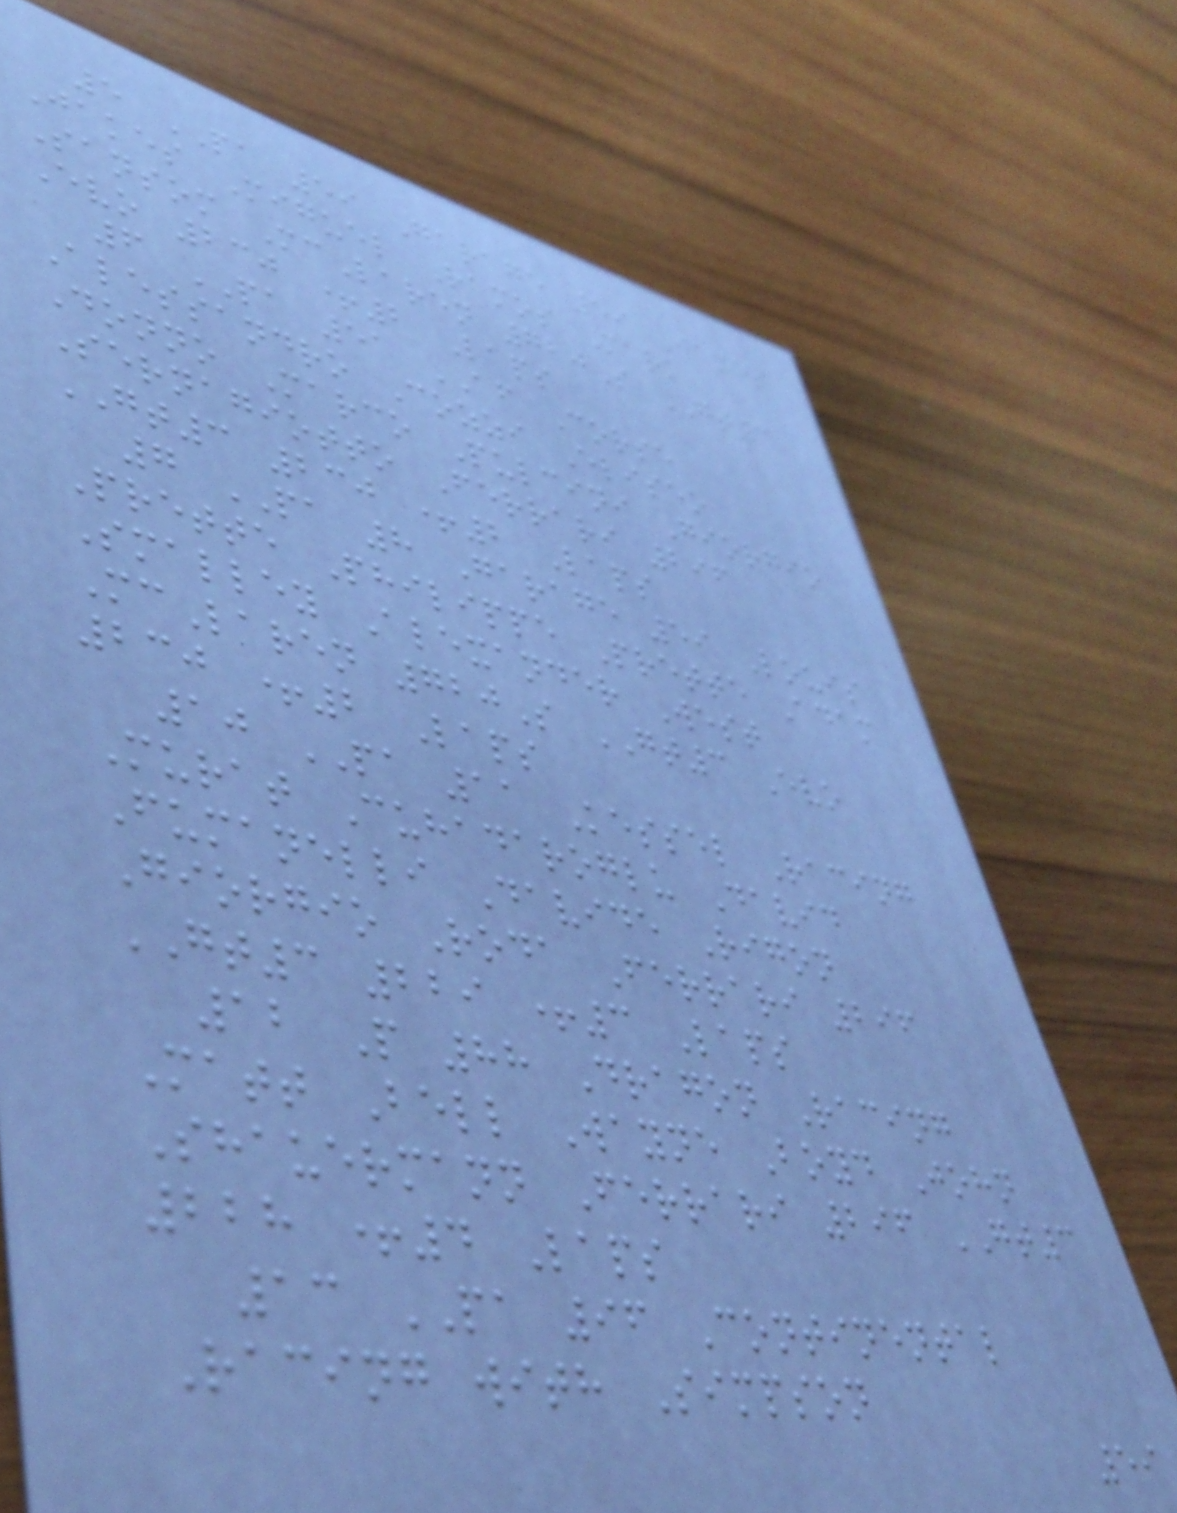5 PA 59 Garage 59 James
Jakes Miguel Ramos Mark
Sansom McLaren 720S GT3
Evo 230 +2 Laps
6 PA 51 AF Corse
Alessandro Cozzi Eliseo
Donno Marco Pulcini Giorgio
Sernagiotto Ferrari 296
GT3 230 +2 Laps
7 PA 8 Garage 59 Louis
Prette Philippe Prette Adam
Smalley Alexander West
McLaren 720S GT3 Evo
230 +2 Laps
10 PA 11 Kessel Racing
Murat Cuhadaroglu David
Fumanelli Davide Rigon
Giorgio Roda Ferrari 296
GT3 229 +3 Laps
12 P 88 Dragon Racing
Matt Bell Wayne Boyd John
Shauermann Ferrari 296 GT3
228 +4 Laps
13 PA 96 Continental
Racing with Simpson
59
